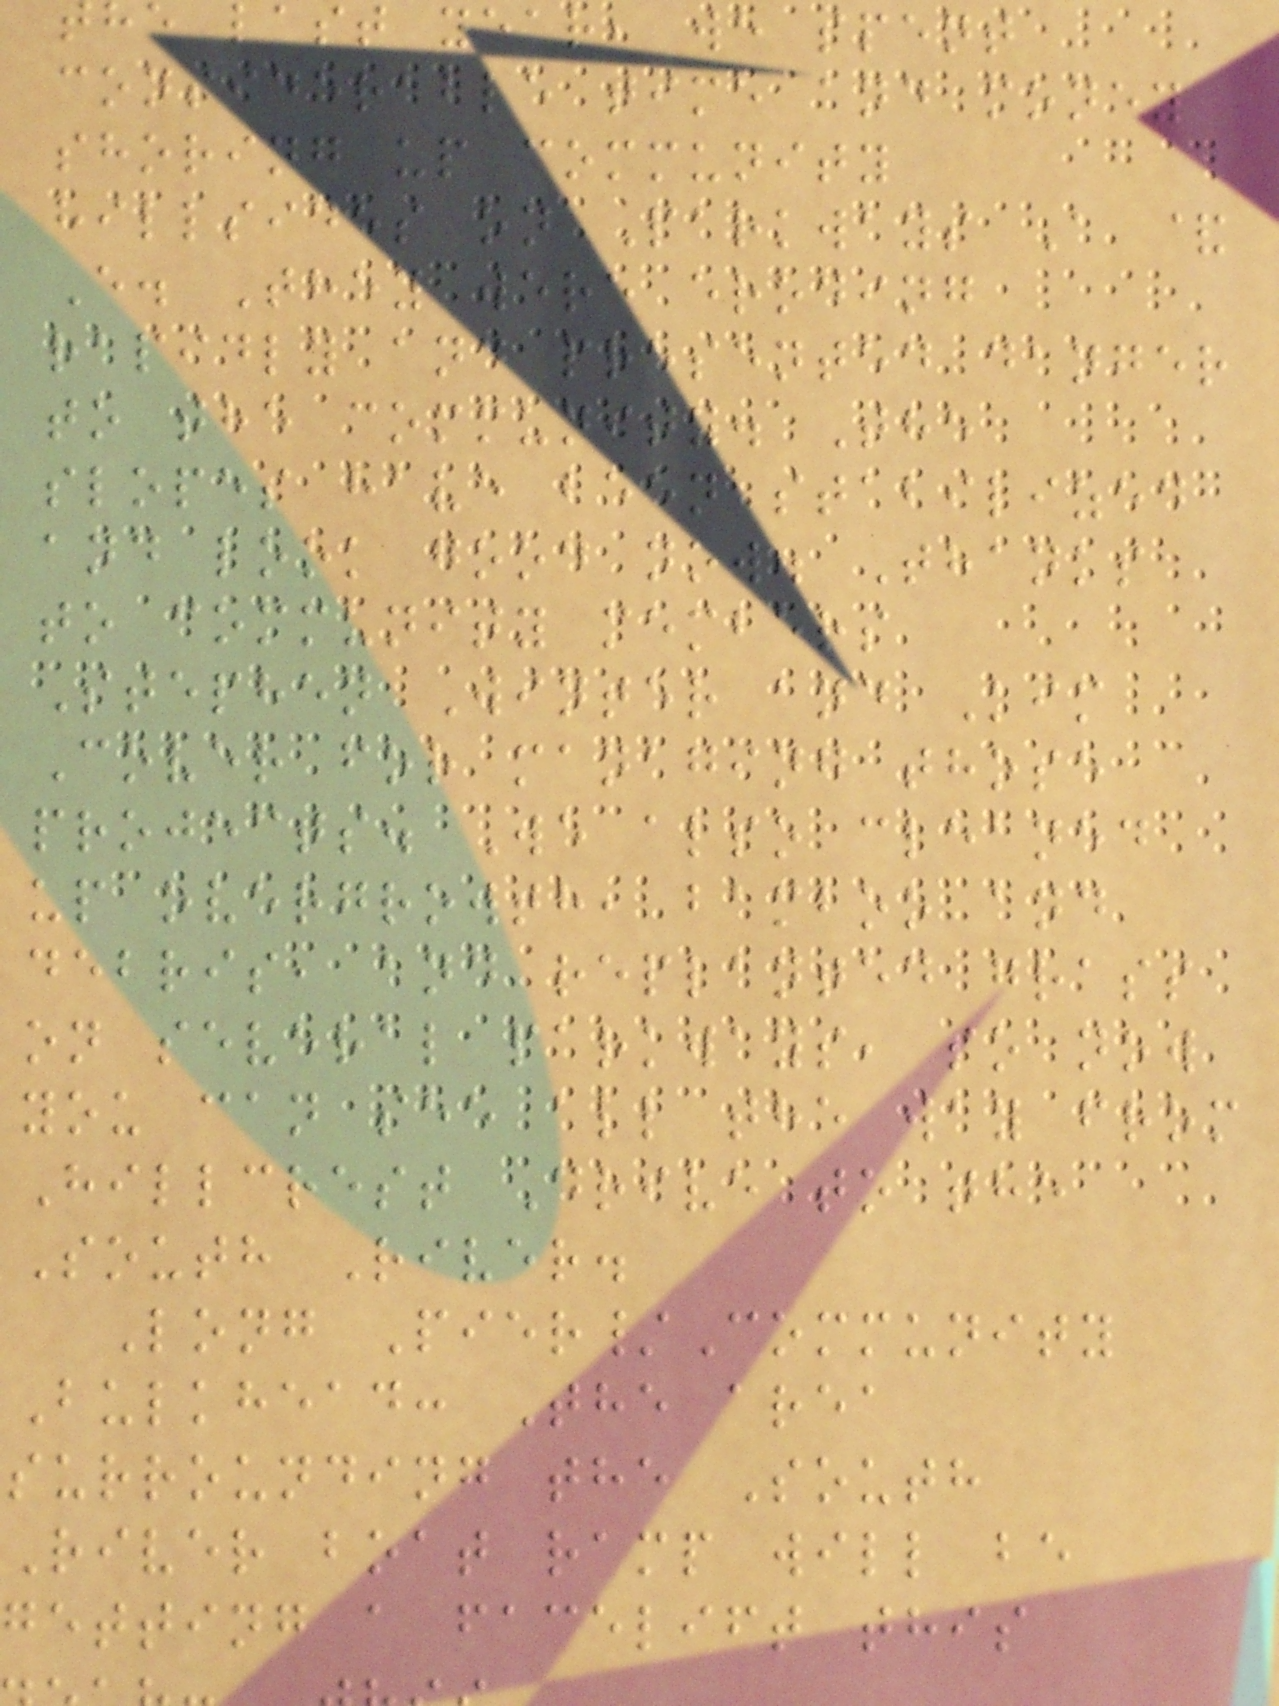last year, we spent
considerable time and money
shoring up community
hillsides on Parkways A &
E. They were eroding
rapidly and presented danger
to the community. The
slopes have been stabilized
and look good now. Thanks
to community members
Stephen Winter and Kim
Cover for managing those
projects. We also cleaned
up overgrowth, bamboo and
debris, and replanted grass
on several parkways, so now
you can see all the way from
Hillcrest Drive to the
South River.
Long Pier/Community
Bulkhead: The area
surrounding the South
River boat ramp will be
getting a facelift this
